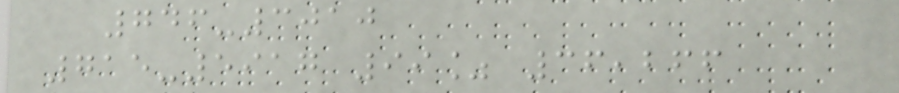746-3010
715-5917 99% 36,266
